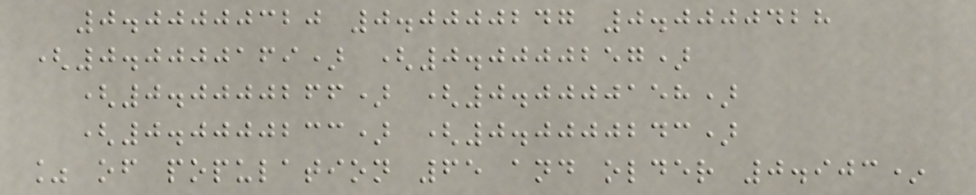0.00000320 0.0000247 0.0000428
(0.0000169) (0.0000257)
(0.0000266) (0.0000158)
(0.0000233) (0.0000243)
% of population 65 and older 0.903*
